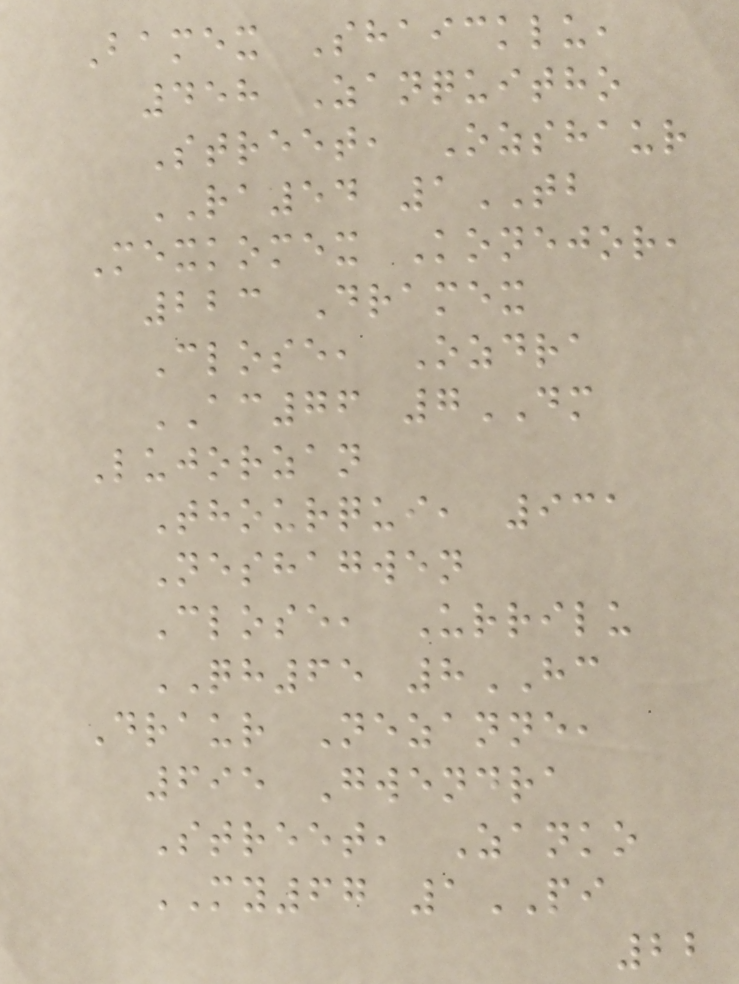Bamex Shaicklu,
458 Zanquitho
Street, Ozshaur
RA54 1TB
Mexkomex Konejor,
223 Dramex
Close, Ozdra
AC76 7DM
Lujorzan
Thourqui, 931
Neshagwen
Close, Urrilu
QH65 8HC
Draur Nezanne,
695 Gwendra
Street, Zanko
MY67 1PI
22
